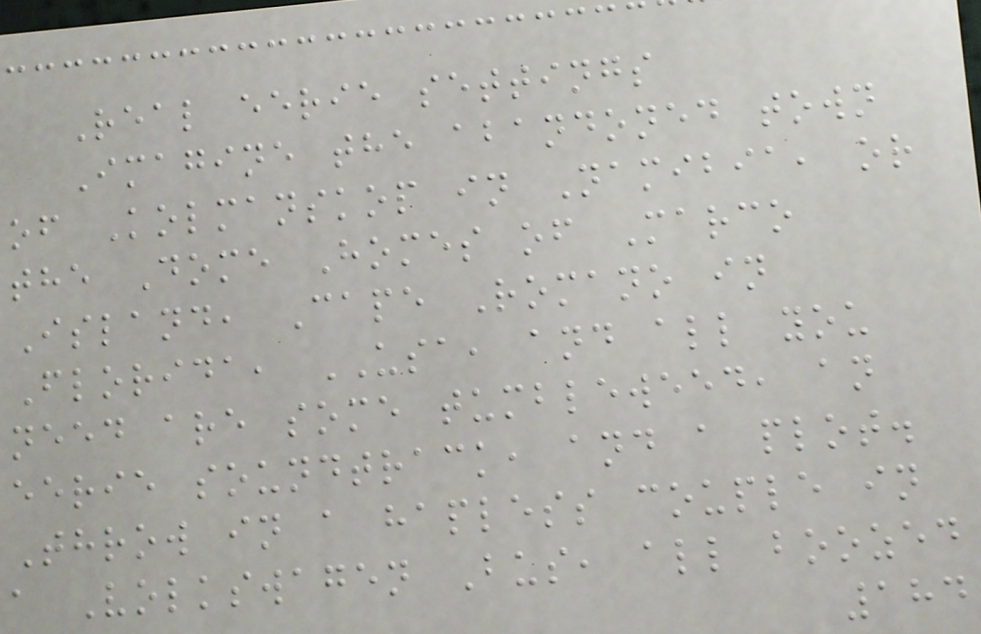Real eerie settings
Imagine the abandoned town
of Kolmanskop in Namibia, or
the Dome Homes of Marco
Island, Cape Romano in
Florida, USA, and all you
need are some tumbleweed, an
eerie soundtrack, and a plot.
Throw in a hapless couple in
a Volkswagen Bus, all boozed
184
